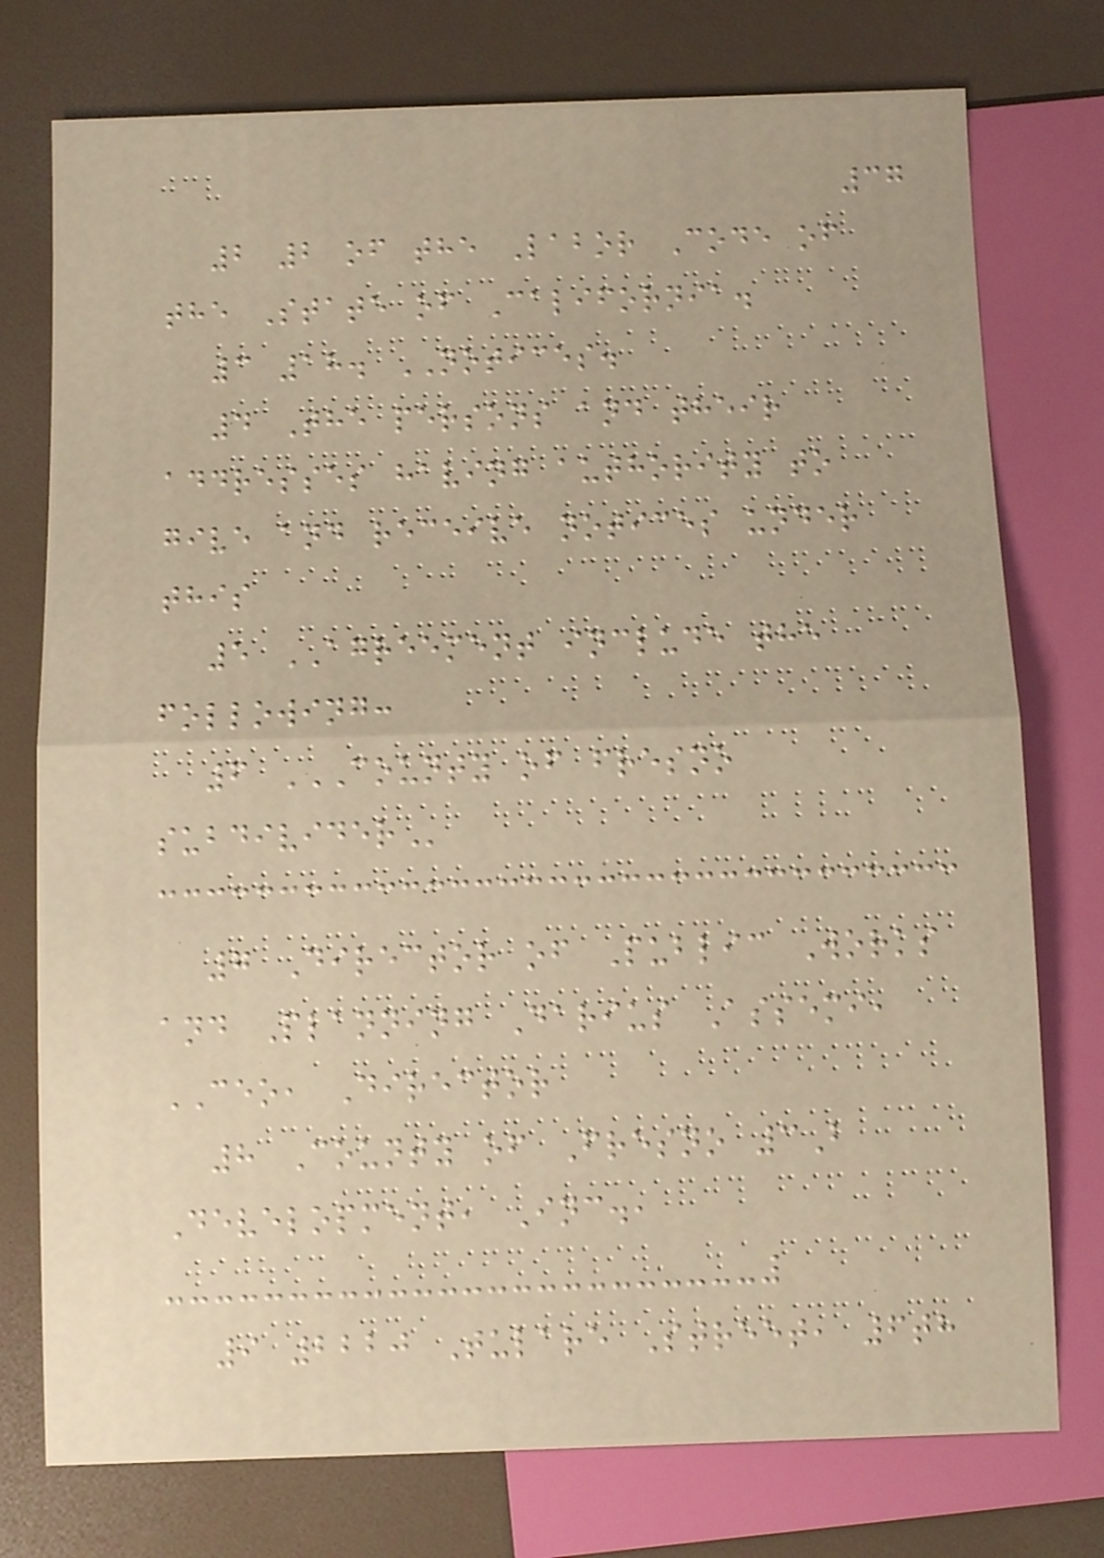37
2 2 of the Labor Code of
the State of California.
3 18. NOTICES.
4 The persons and their
addresses having authority to
give and receive notices under
this
5 AGREEMENT include the
following:
6 COUNTY OF FRESNO
SUBDIVIDER
7 Director of Public Works
and Planning Darius Assemi,
CEO, Director
8 County of Fresno 3B
Development, Inc.,
9 2220 Tulare Street, 6th
